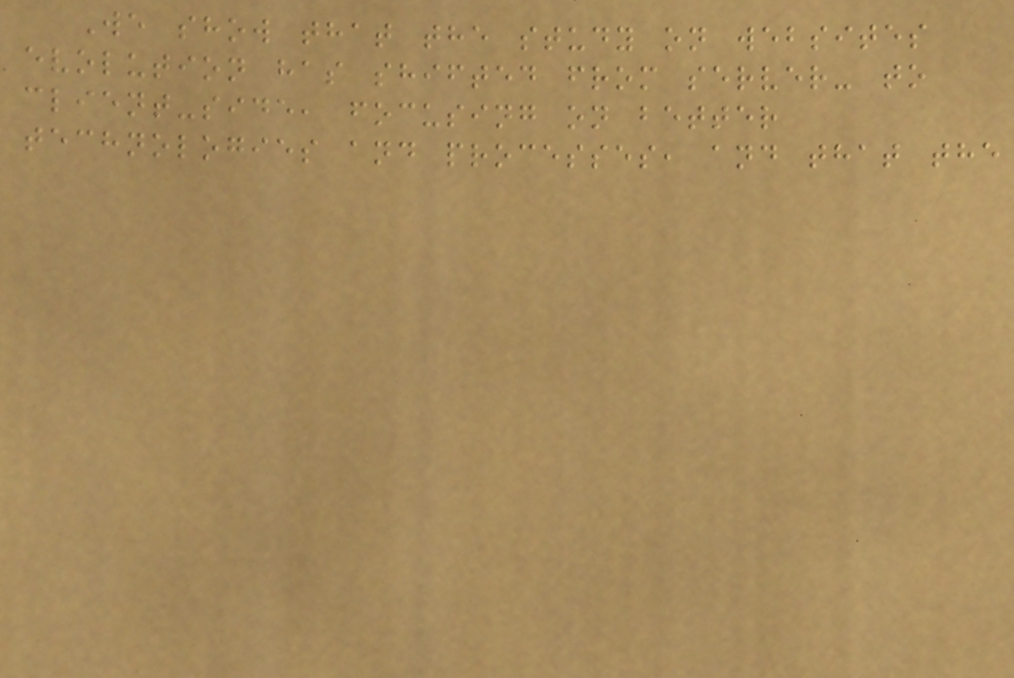We show that the study on websites
evolution has shifted from server- to
client-side, focusing on better
technologies and processes, and that the
